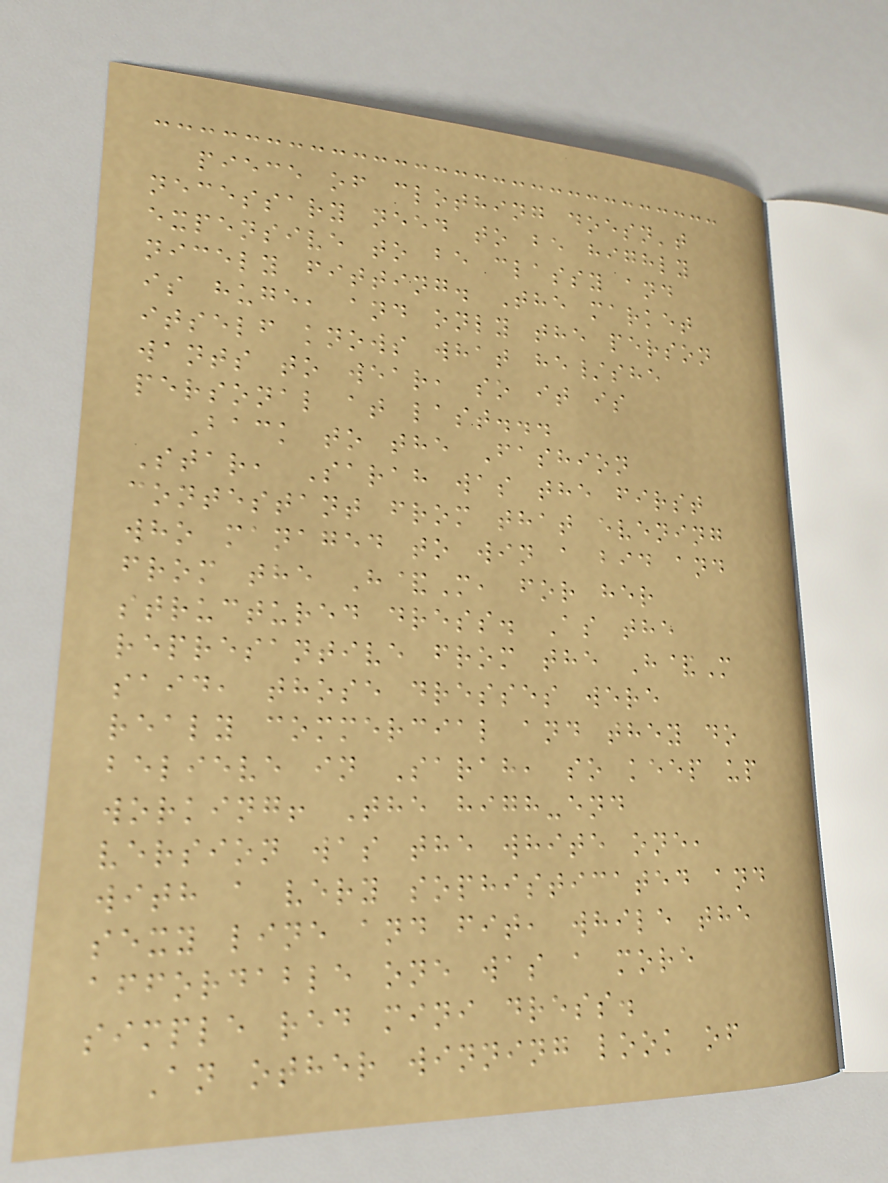piece of clothing doesn't
necessary need to be highly
expensive to be classy and
nicely fitting. The market
is huge, and only the person
itself knows what he/she
wants to wear, so it is
personal at last...
Back to the Fashion
Star, Sarah was the first
contestant from that evening
who managed to win a bid and
from the H&M, for her
structured dress. As the
represantive from the H&M
said, those dresses were
realy commercial and they do
believe in Sarah, so keep up
working! The high-end
version was the white one,
with a very sophisticated and
sexy line and fit, while the
affordable one was a more
simple red mini dress.
An other winning look of
